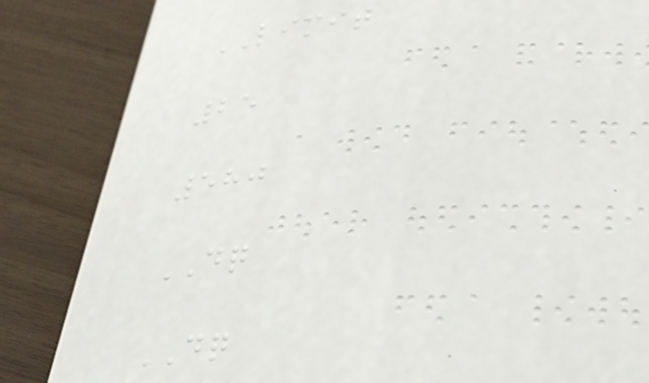LIMIT
25
580
DQ
DQ
